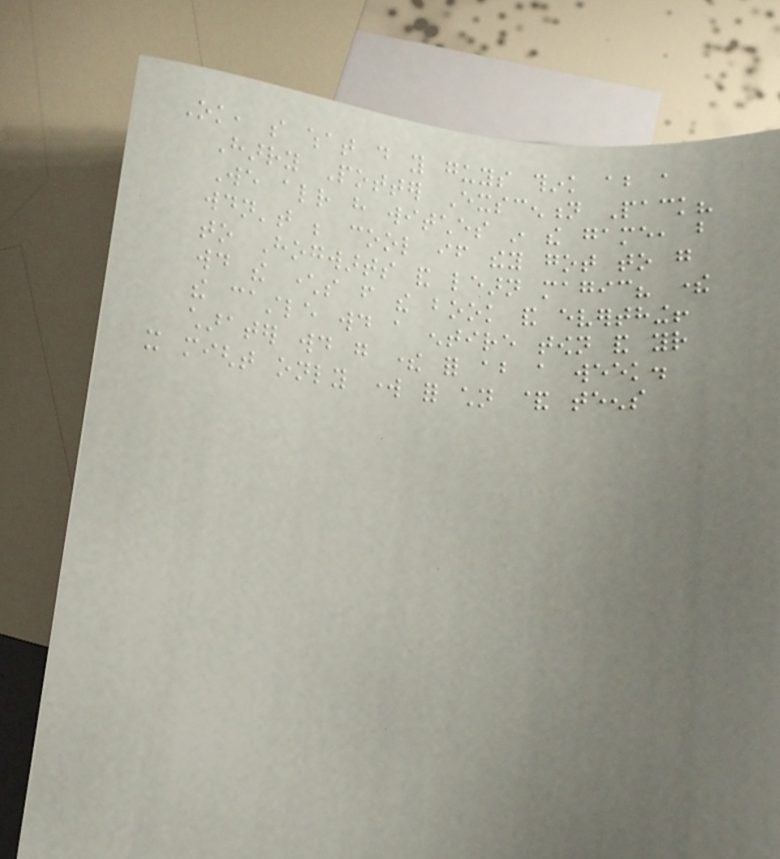Ok, so what do you guys think about a
Harry Potter Exscention Pack?
We already have witches in the game, but
wouldn't be cool if they got to go
to Hogwarts and learn magic? there
would the characters from the book and everthing!
the castle would a entire town and your
charater would go there for about a week.
it might only work for children & teens
